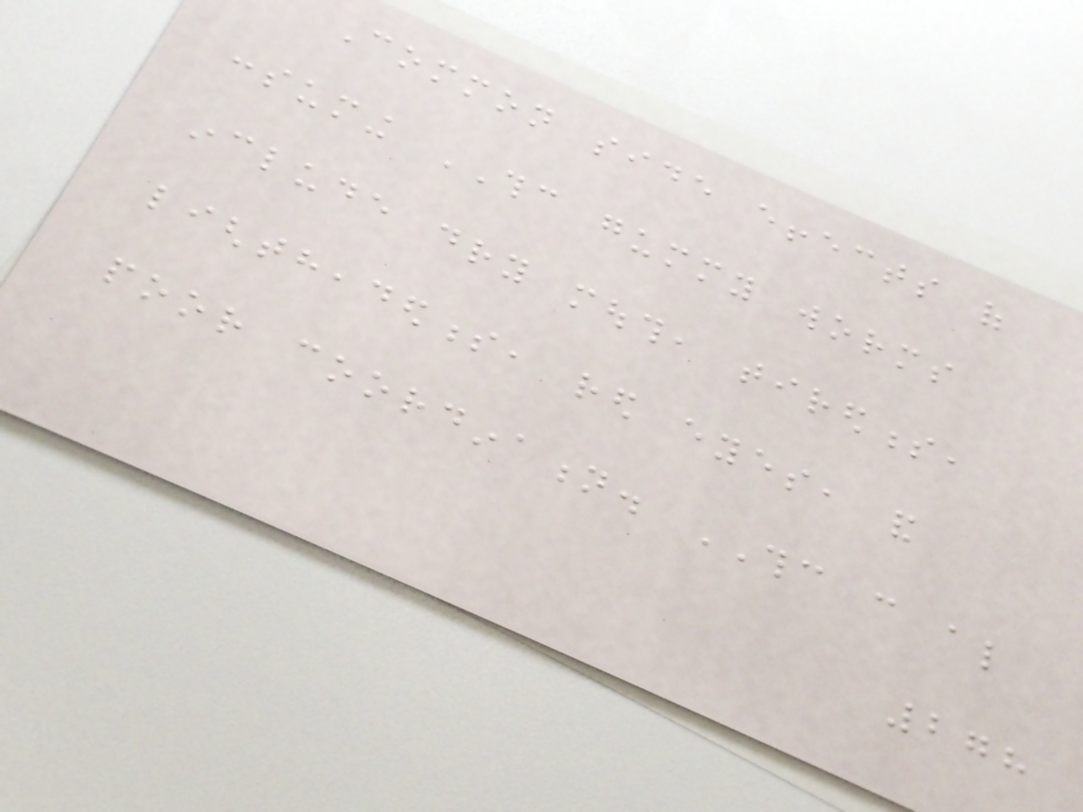Common side effects of
consuming THC gummy worms
include dry mouth, tiredness,
lightheadedness, red eyes, and
poor coordination. THC can also
278
